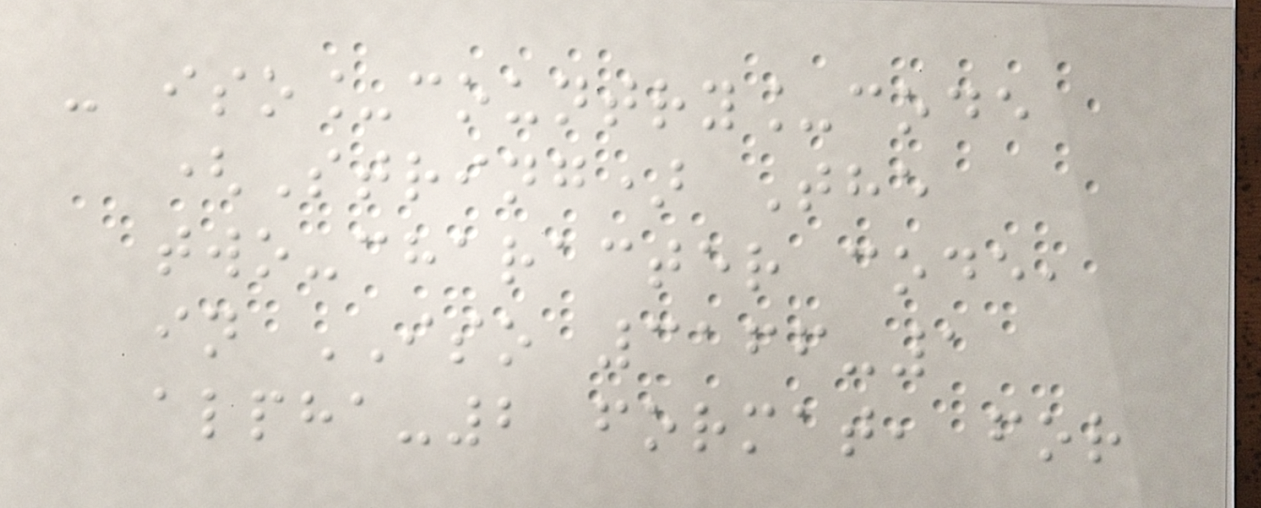- iso_country_code
(String) The
two-character code,
in ISO 3166-1
alpha-2 format, for
